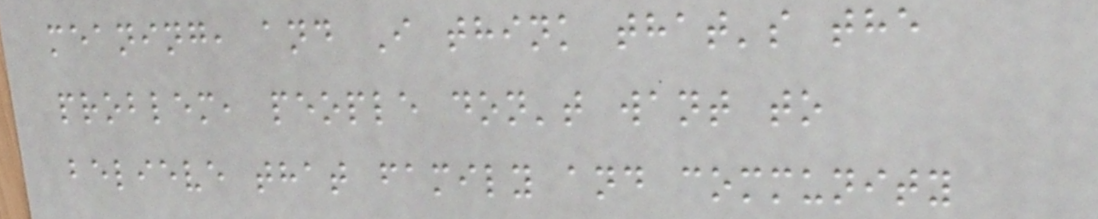meaning, and I think that's the
problem, people don't want to
believe that family and community
